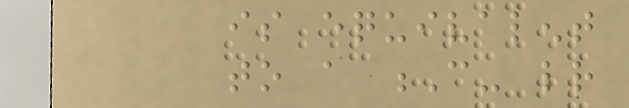is equivalent
to a C- letter
